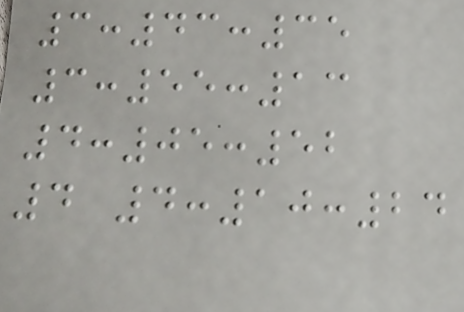3:43:35
3:55:13
4:05:52
4 4:10:24
